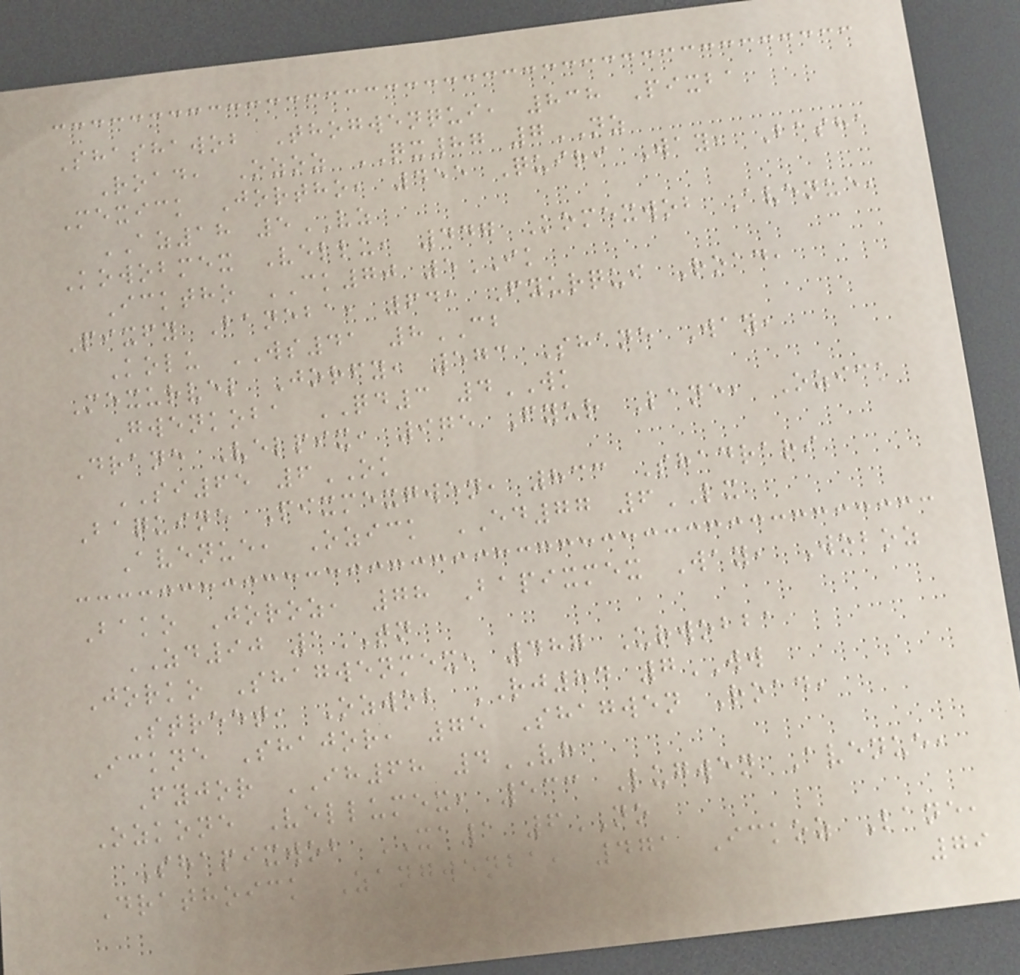Shashawob Thogwenqui, 838 Pixba
Road, Ozoz QX87 7NZ
Mexick Jortho, 455 Quiri Way, Basha
AZ18 5VZ
Kowobmex Vellu, 447 Komexwob Avenue,
Icktho CK70 5IK
Pixfy Baneba, 641 Fyurqui Road,
Kolu WS41 8CB
Mexurvel Jorfy, 573 Shane Way,
Gwenkoba QD3 4WK
Drane Velpix, 975 Fyur Lane, Ozick
SI65 6OK
Baquine Pixmexgwen, 833 Shadrari
Avenue, Ozick ED77 6LX
Bako Joroz, 78 Bapixmex Way, Woboz
ZD90 1TN
Jorko Shagwenmex, 487 Urwobba
Street, Ozwob RJ84 7WW
Ickne Shajor, 75 Shagwen Road,
Fyjor IH68 4VH
Ozkone Vellumex, 533 Lugwen Avenue,
Shapixwob XA1 6NO
Drathoick Zangwenba, 471 Ickoz Lane,
79
